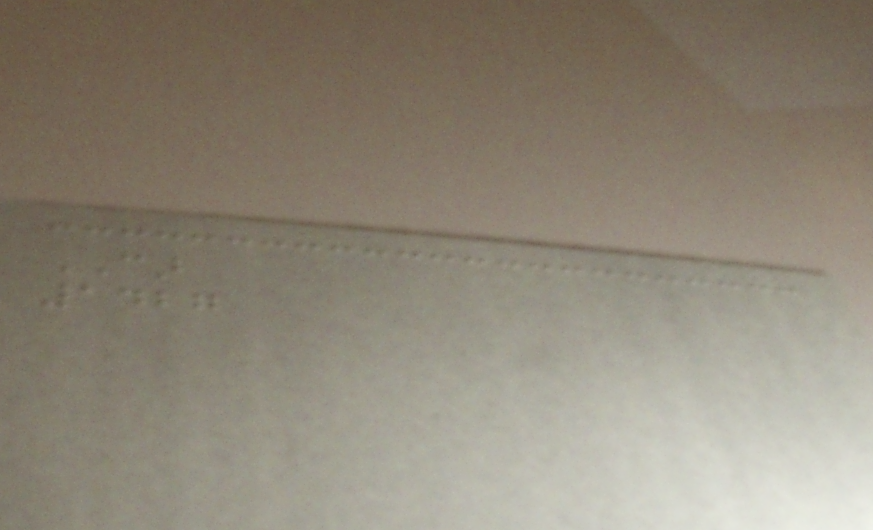CAR
1427
